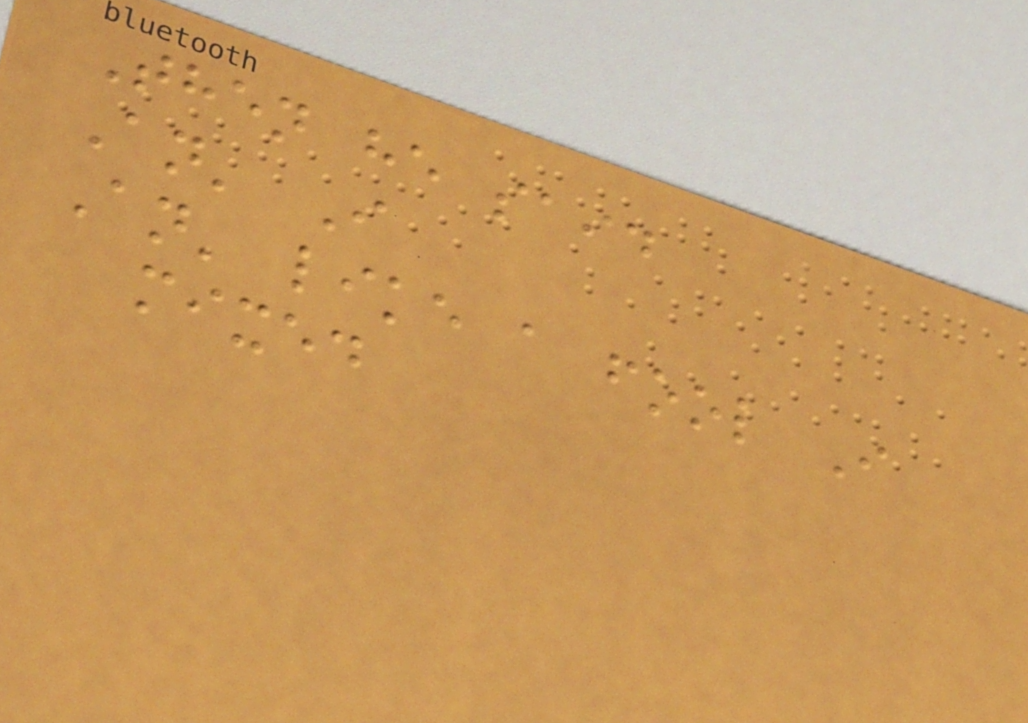Then he said
An' I
An' like a fool I
mixed
